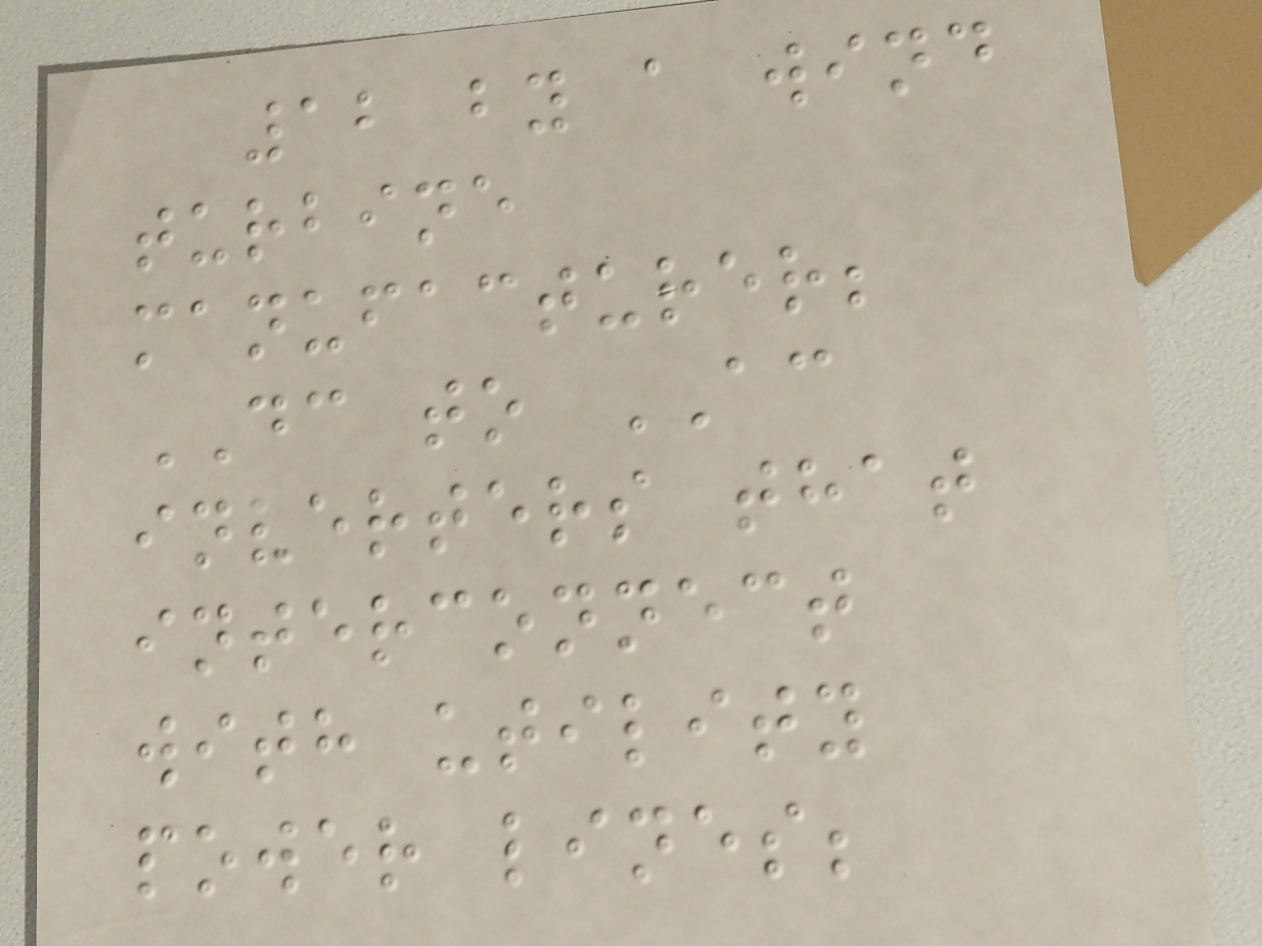12 by a wind
turbine
manufacturer;
DC to AC
inverters that
interconnect
with utility
power lines;
